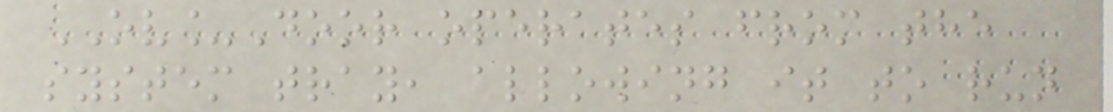OV_Door operates from the
system tray, allowing it to run
